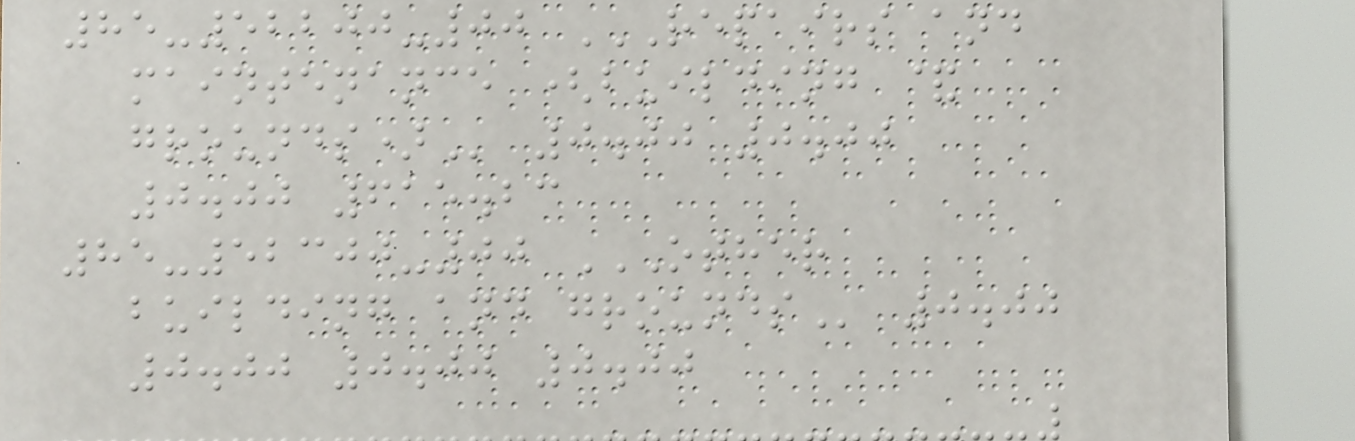85-52200-00 REPAIRS AND
MAINTENANCE (BUILDING &
GROUNDS) 0.00 0.00
0.00 615.23
85-52300-00 OTHER
BUILDING AND GROUNDS 0.00
0.00 0.00 0.00
